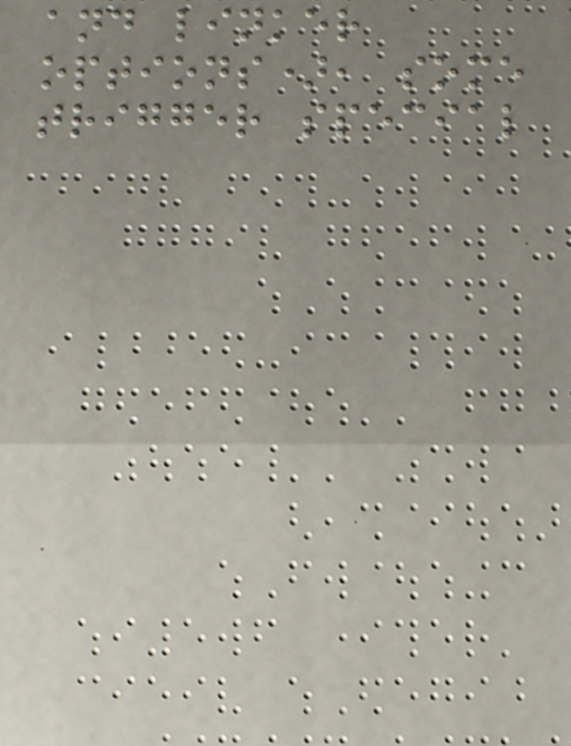and linker
options), some
trigger special
